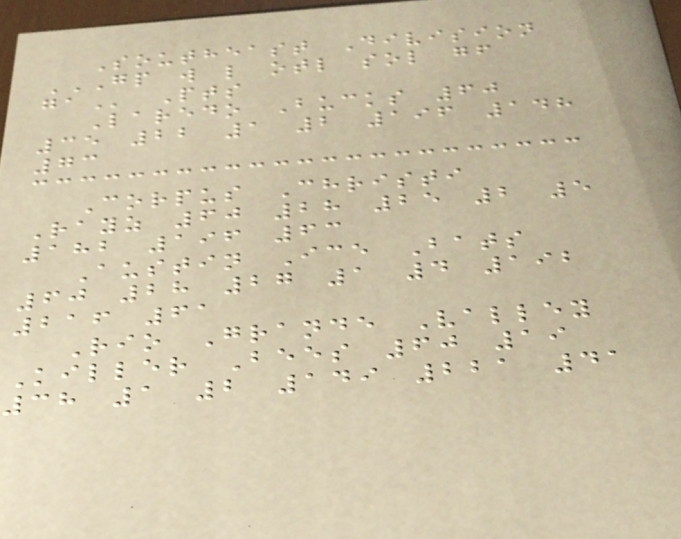Southeast Division
GP W L OTL SOL GF
GA Pts
Laredo Bucks 60
35 22 1 2 196 148
73
Corpus Christi
Rayz 60 28 25 2 5
182 196 63
Austin Ice Bats
60 28 27 1 4 192
216 61
Rio Grande Valley
Killer Bees 60 19
38 1 2 149 221 41
